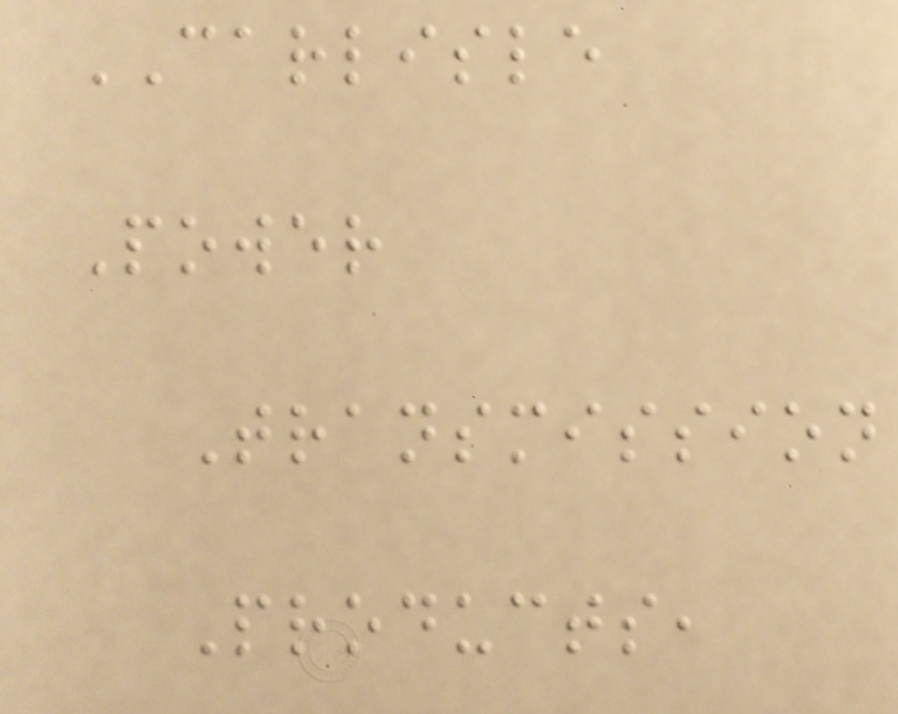CARLISLE
Power
Transmission
Products,
